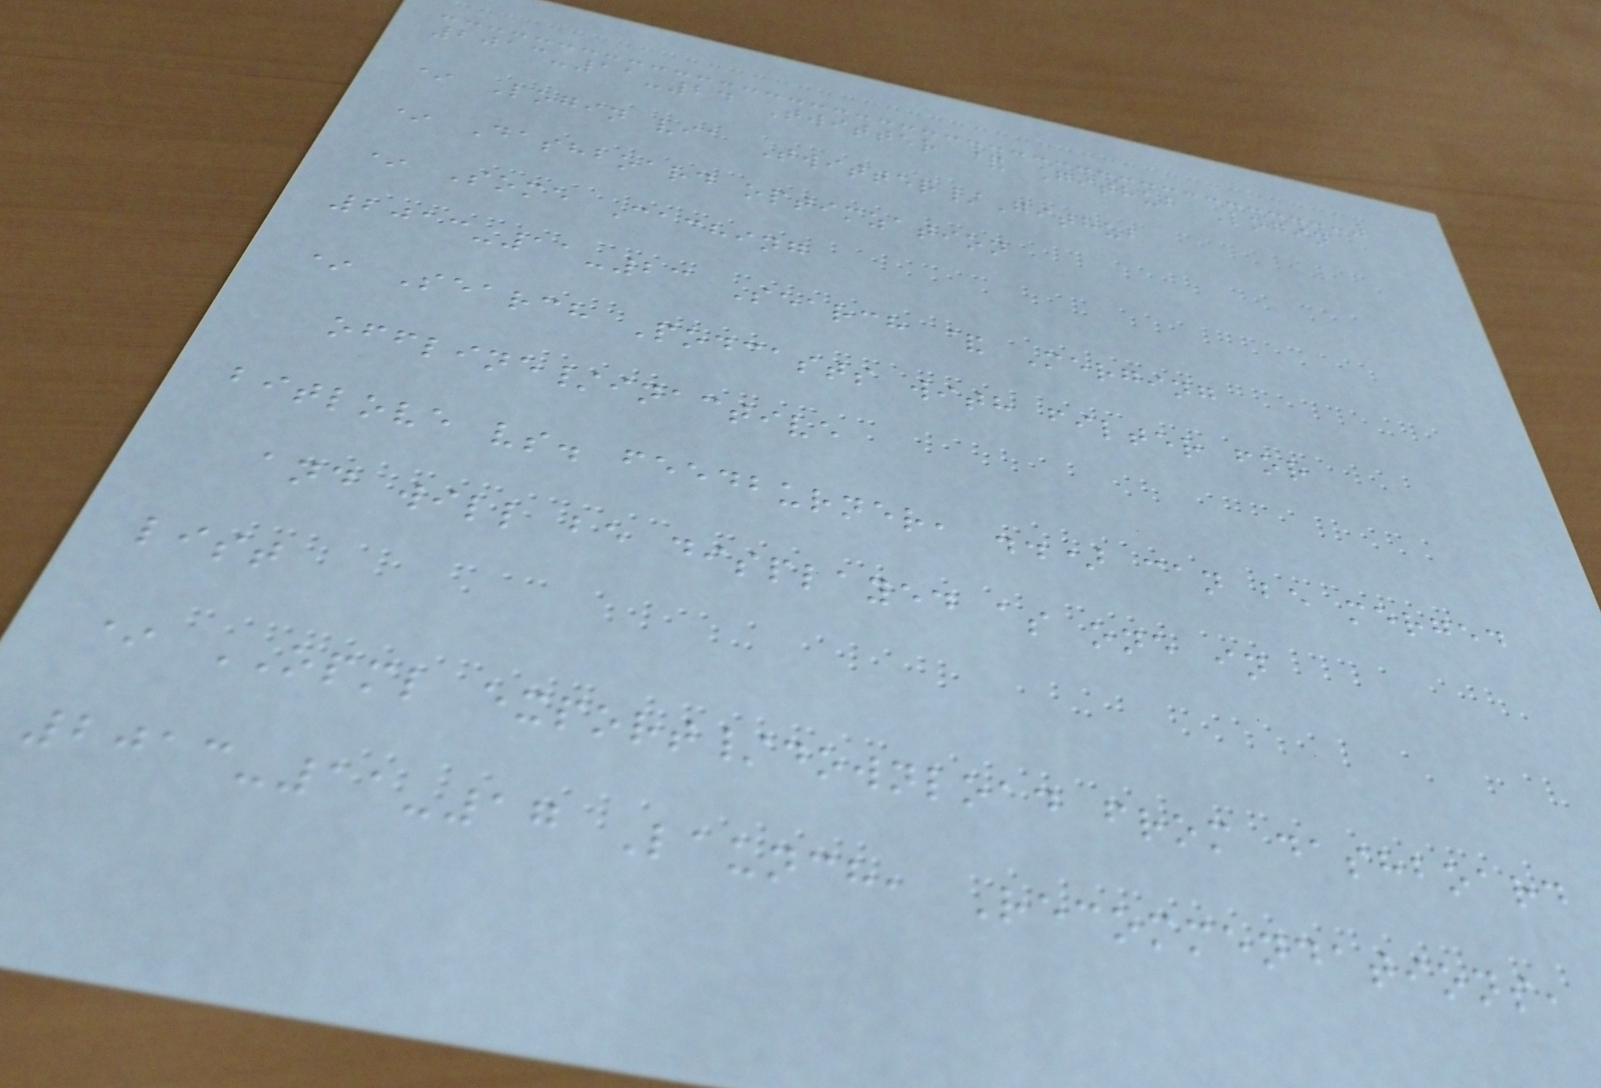2013-11-24 Twitter & Github Login
* Login via Twitter/Github
* Dashboard optimzation
* Some Caching
2013-11-23 Search & Merging
* Search Podcasts with filter for
offline/inactive
bitlove vs. feedburner, ..) can be merged
and will be displayed as one in
list
* OPML export/download from dashboard
2013-11-17 Launch, Recommendations,
